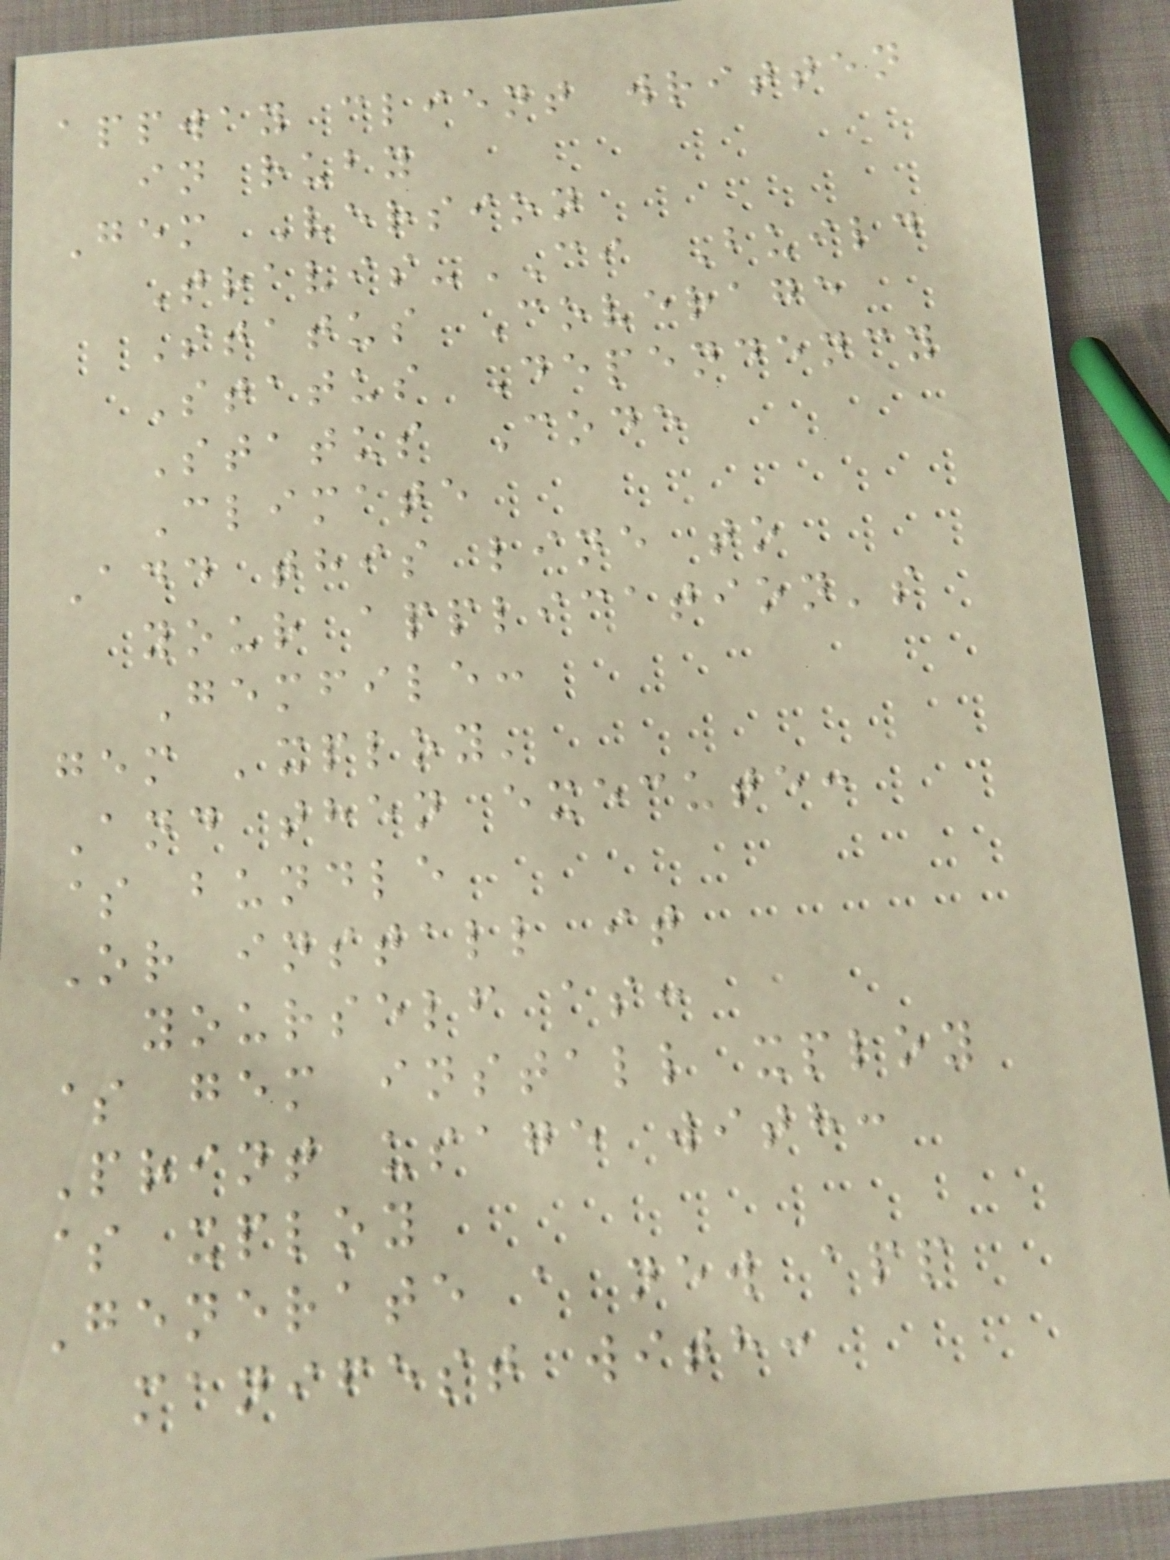appway client written
in ruby
Gem Version
Travis-CI Build
Status Coverage
Status Dependency
Status Code
Climate
Add this line to
your application's
Gemfile:
gem 'xploy'
And then execute:
$ bundle
Or install it
yourself as:
$ gem install xploy
Print usage with:
$ xploy
Generate a new app
manifest with:
